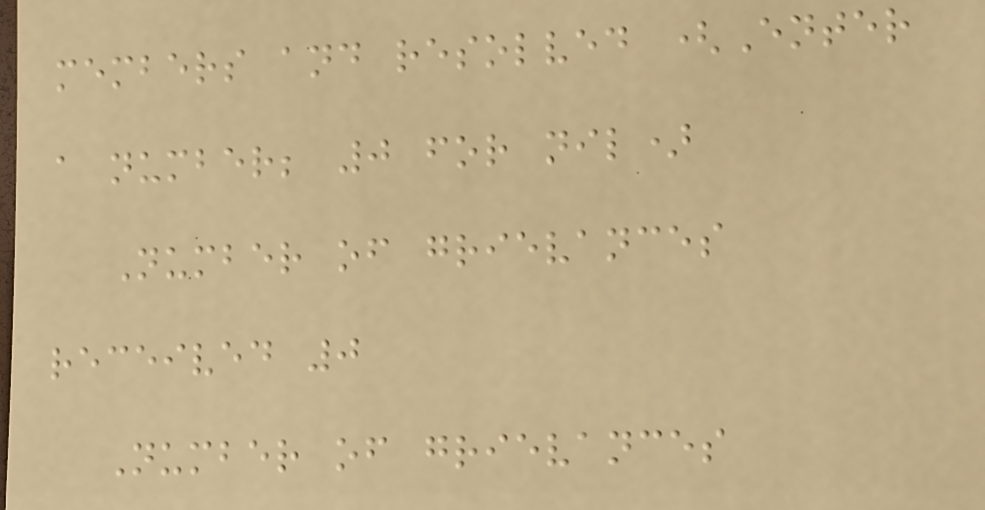members and resolved (Enter
a number; 0 for nil)
Number of grievances
received 0
Number of grievances
